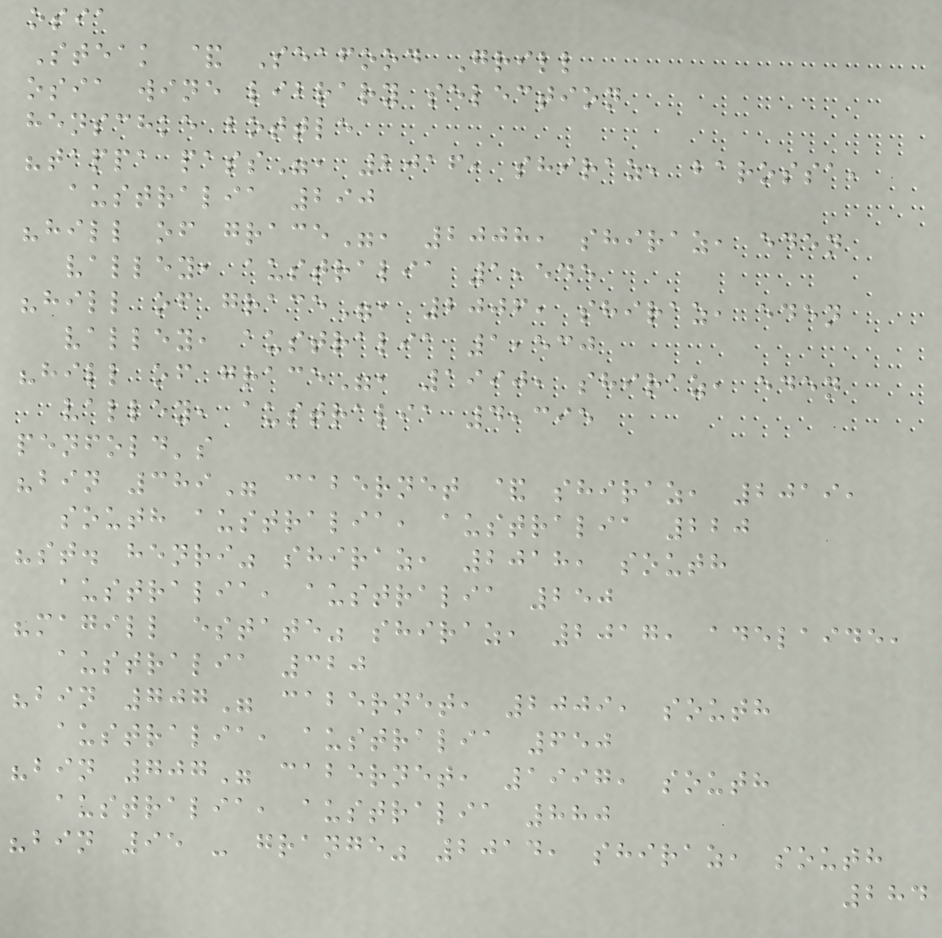osia
Steak & Seafood Grill
osia wine library selection
henschke bottle
"tappa pass", 2016, shiraz, barossa,
australia 290
"hill of grace", 2008, shiraz, eden
valley, australia 1,545
"hill of grace", 2006, shiraz, eden
valley, australia 1,530
"hill of grace", 1990, shiraz, eden
valley, australia 4,395
penfold's
"bin 389" cabernet & shiraz, 2019,
south australia, australia 220
"st. henri" shiraz, 2018, south
australia, australia 250
"magill estate" shiraz, 2017, adelaide,
australia 320
"bin 707" cabernet, 2009, south
australia, australia 650
"bin 707" cabernet, 1997, south
australia, australia 880
"bin 95 - grange" 2014, shiraz, south
284
